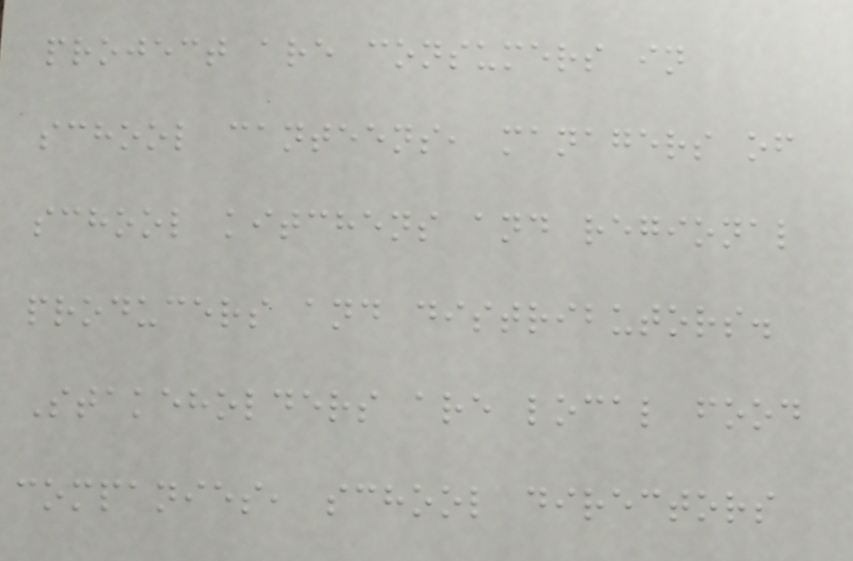project are consumers in
school canteens, managers of
school kitchens and regional
producers and distributors.
Stakeholders are local food
companies, school directors
